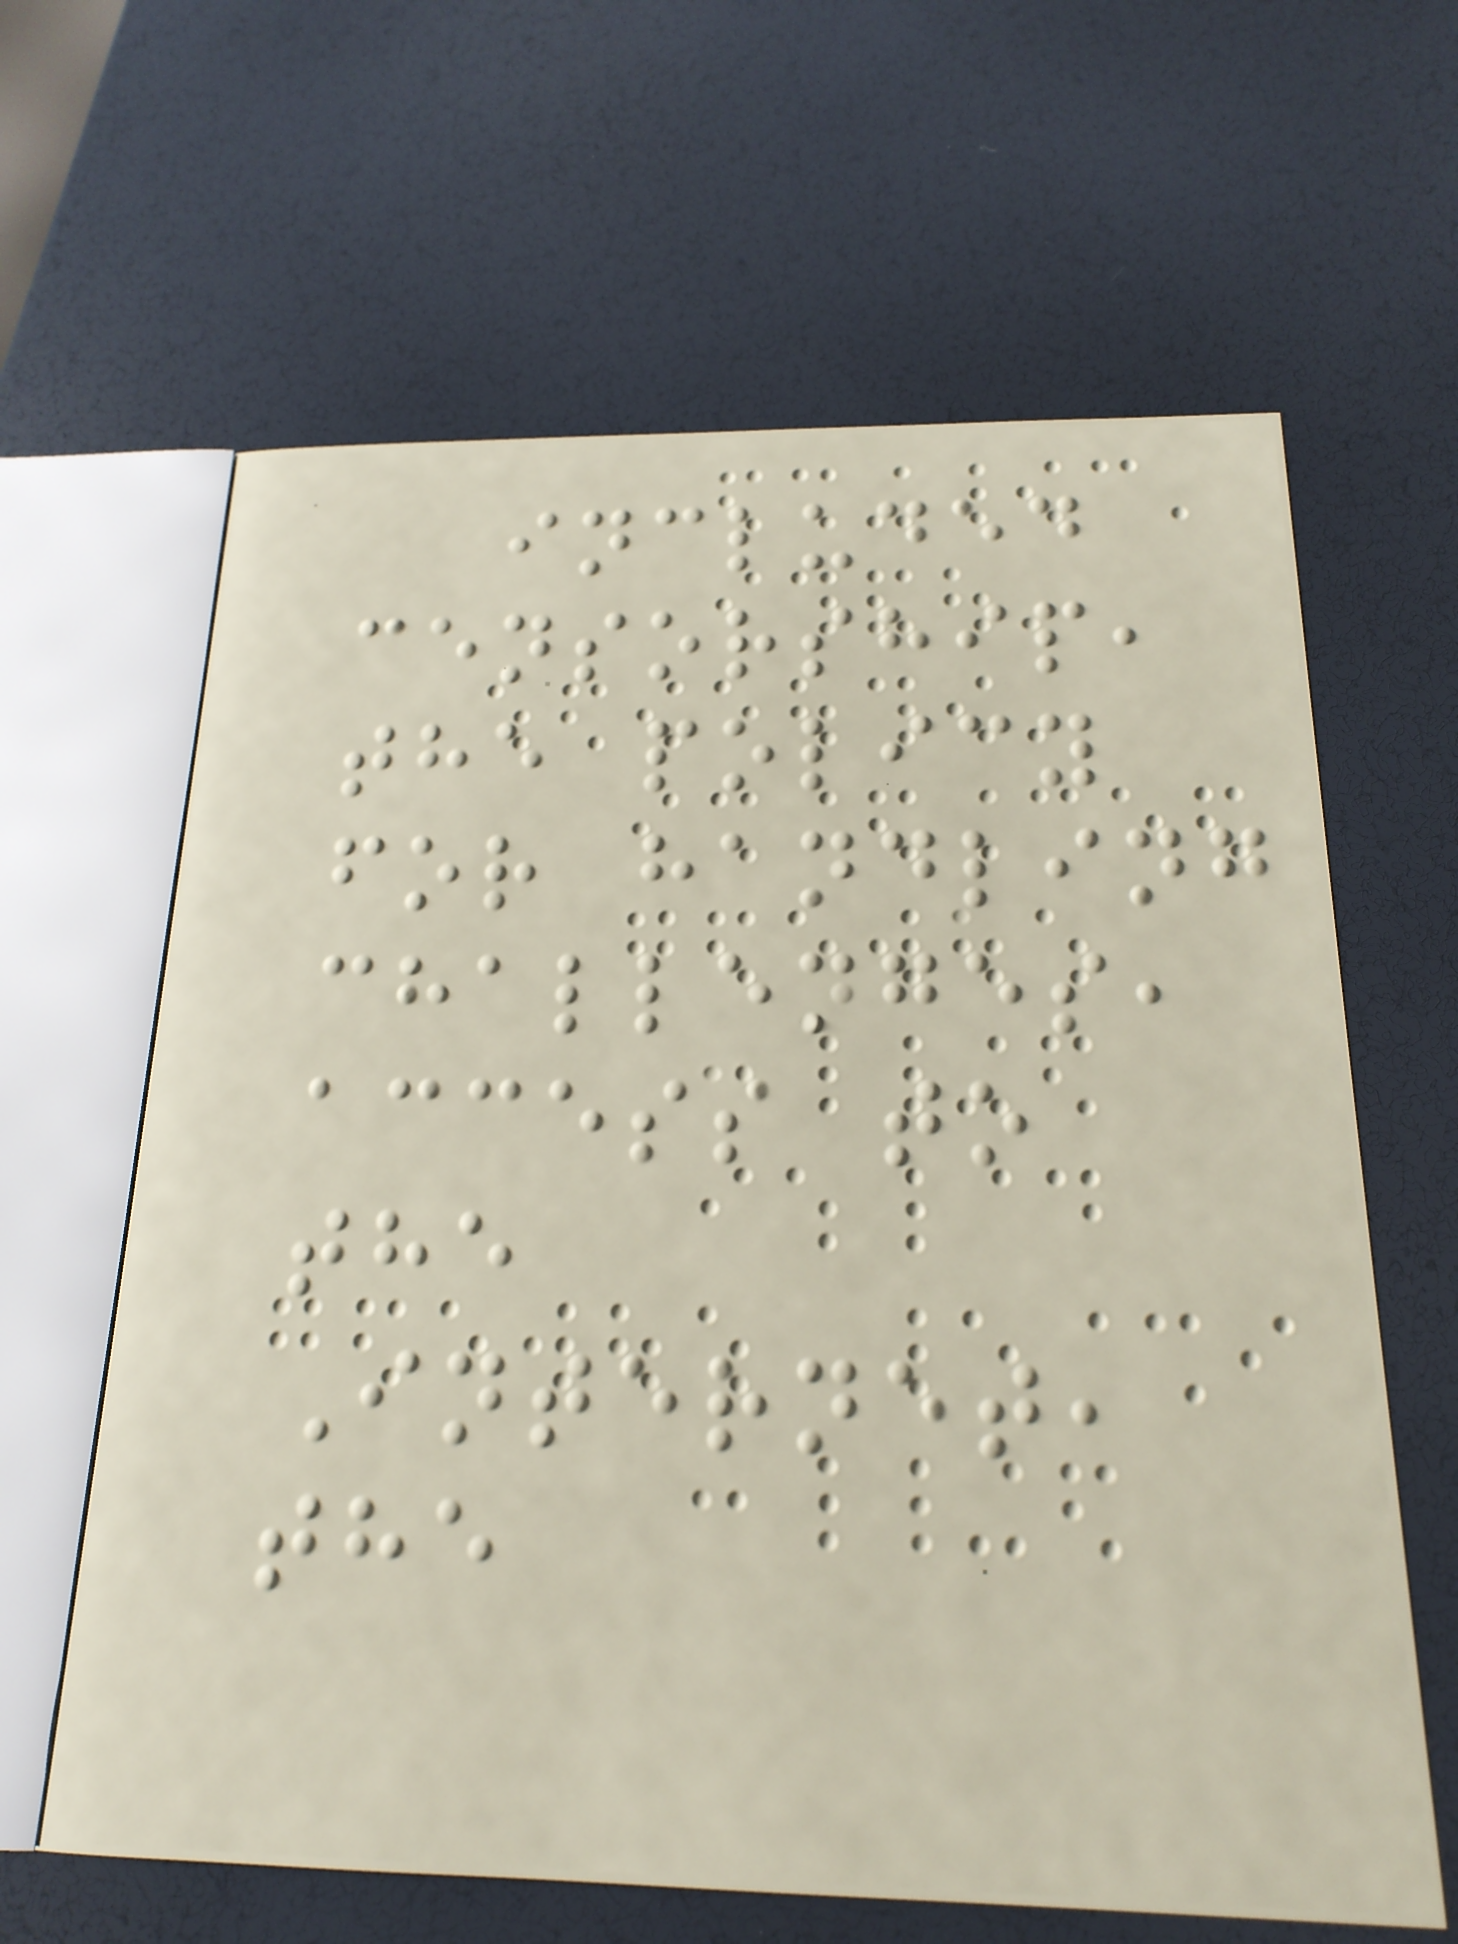included
censorship,
the policy
for handling
challenges,
access to
the
Internet,
the
